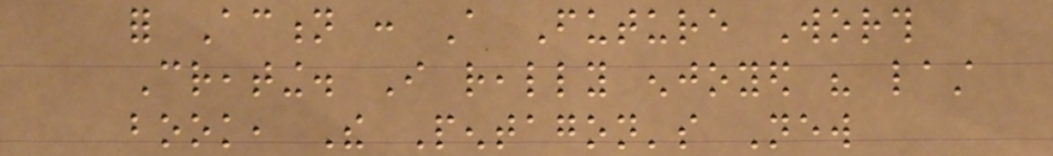for Action : A Future Worth
Creating. I really enjoyed his last
book, The Pentagon's New
